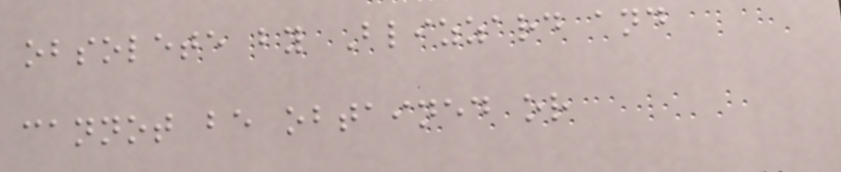obsolete by Blizzard and
cannot be obtained or
